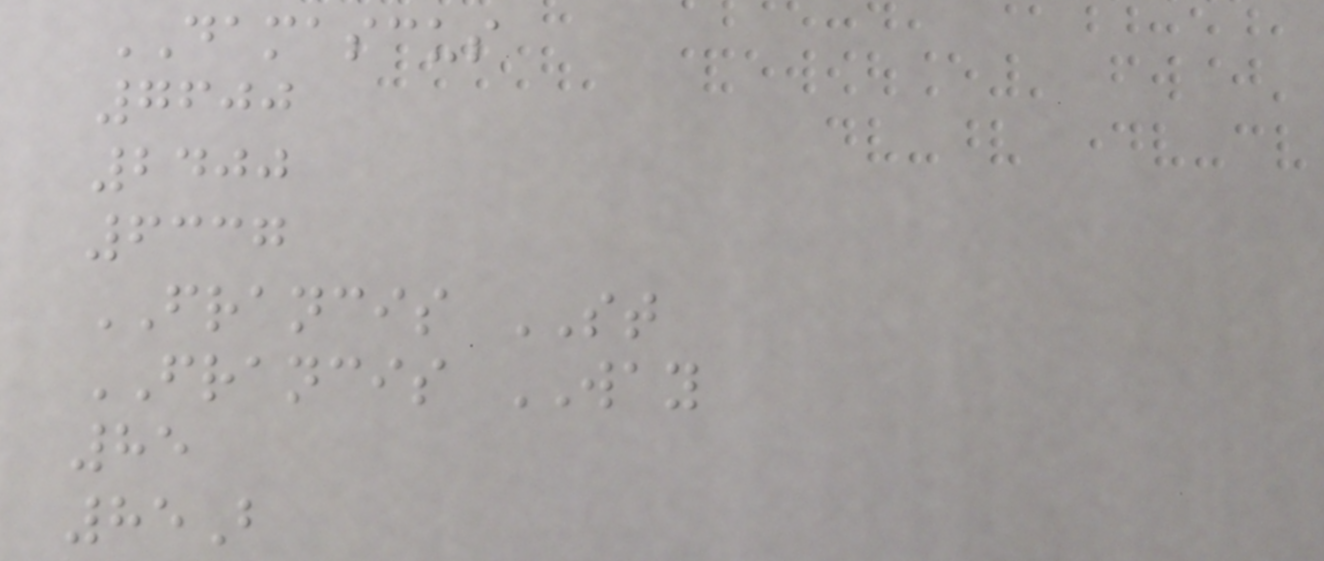DAMASCUS
7600
2400
6337
FRANCIS ST
FRANCIS WAY
85
85B
